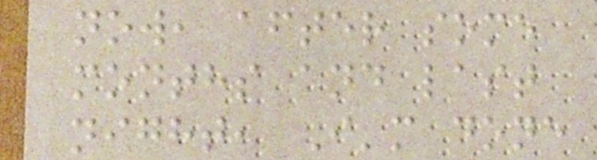now, after some
months and last
night, I'm done
